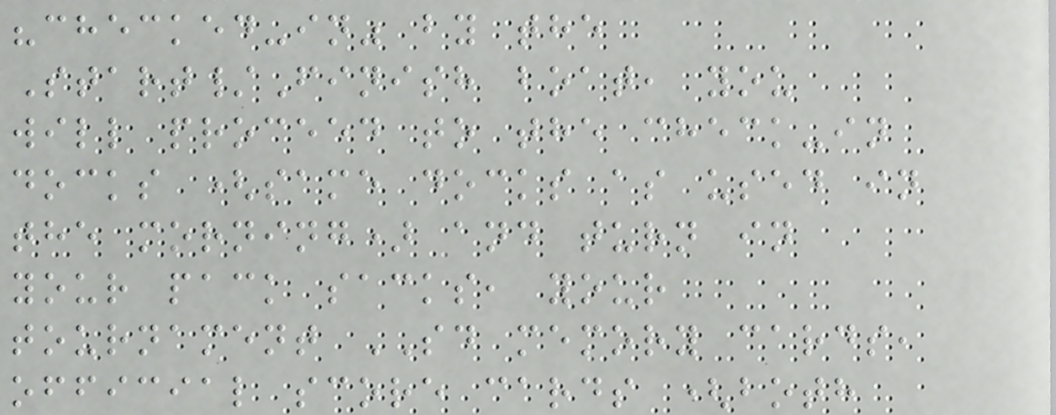"checked-in" by the
Start/Finish boat, you
will proceed to the check-in
docks (same docks as used in
the morning) and turn in
your pack sacks, your
tournament SD memory cards,
official score cards (both
